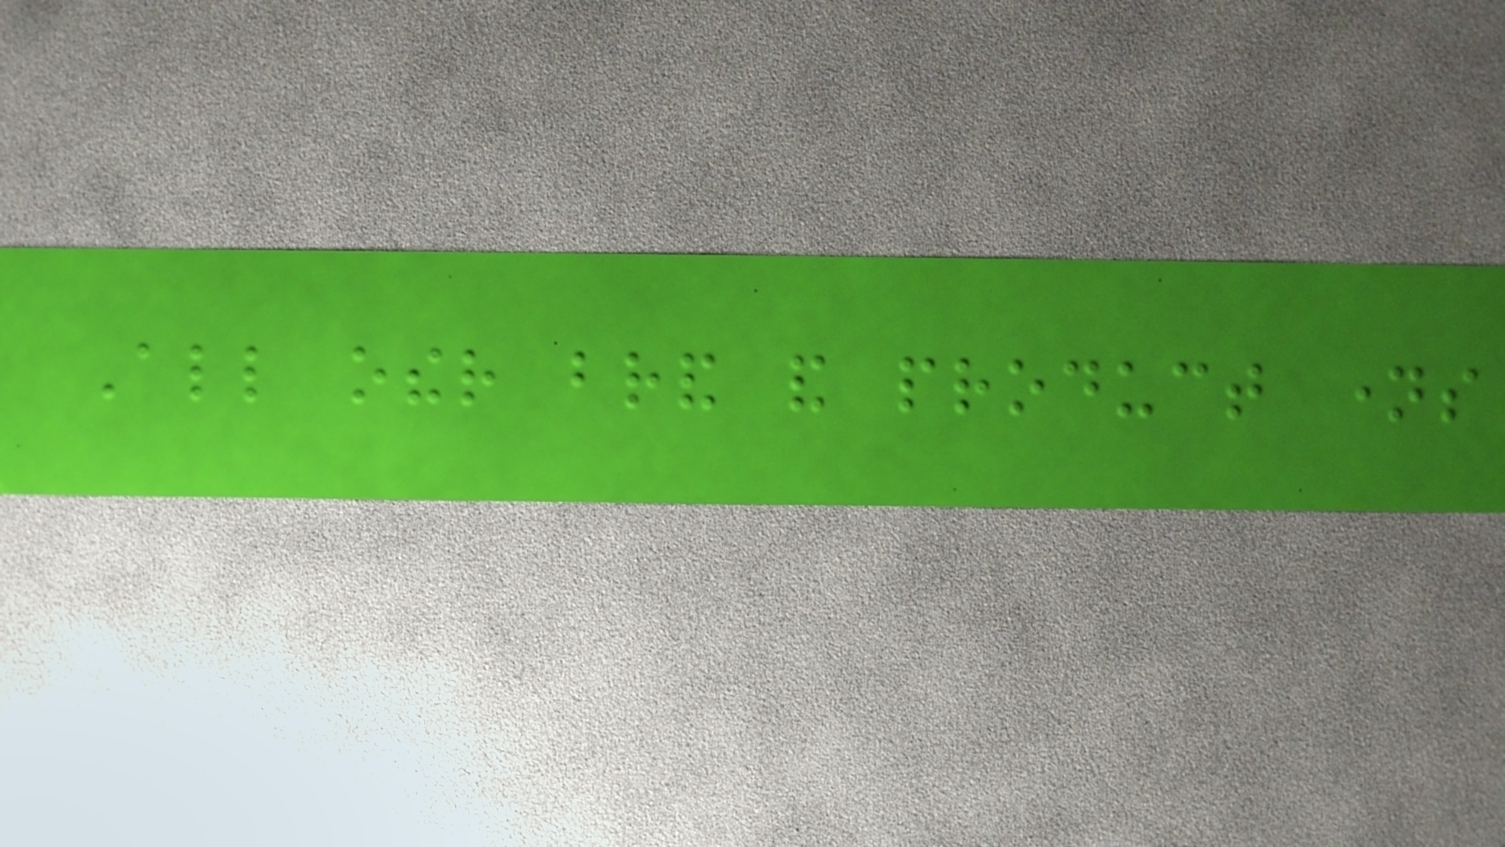All other brand and product names
